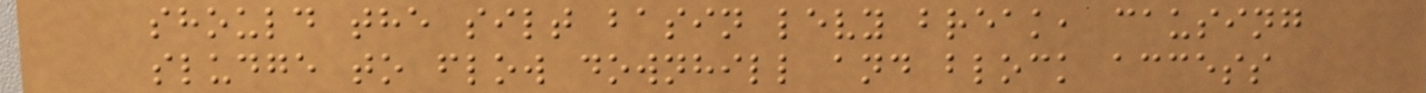should the silt basin levy break, causing
sludge to flow downhill and block access
